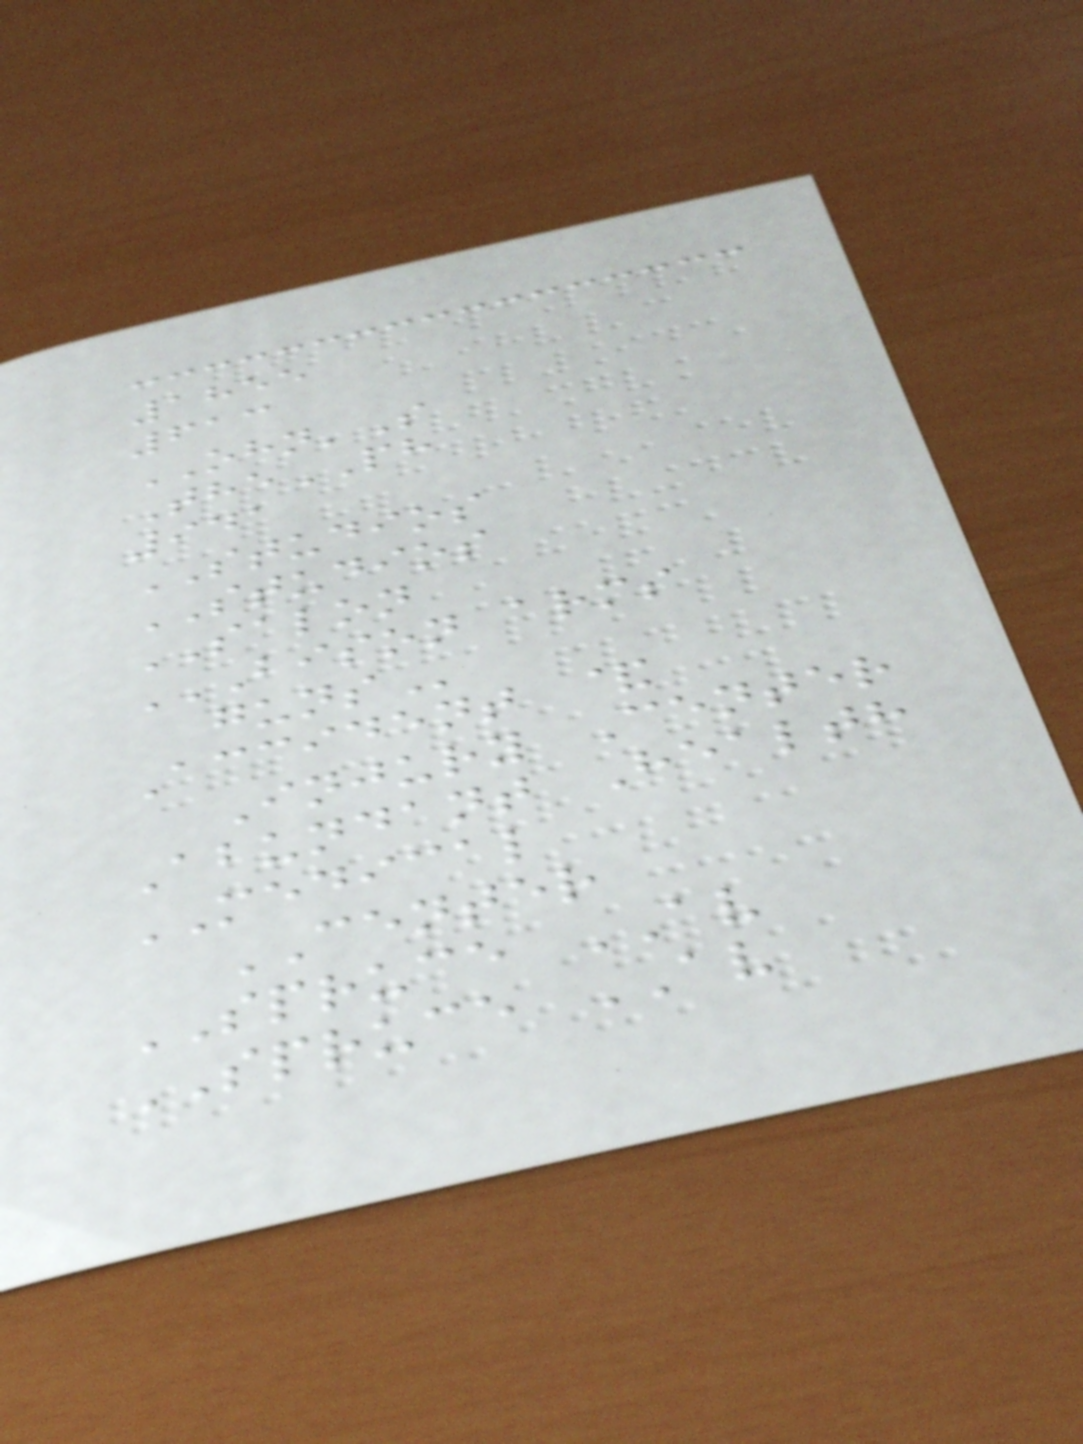1855
613
OHN'S
ThePH
941
STUDIOS
STUDIOS
SALON
BISON ARMS
GUNS
Accident &
Injury Center
Abundant Health
MEDICAL
CENTER
SPRUCE AV
SPRUCE AV
